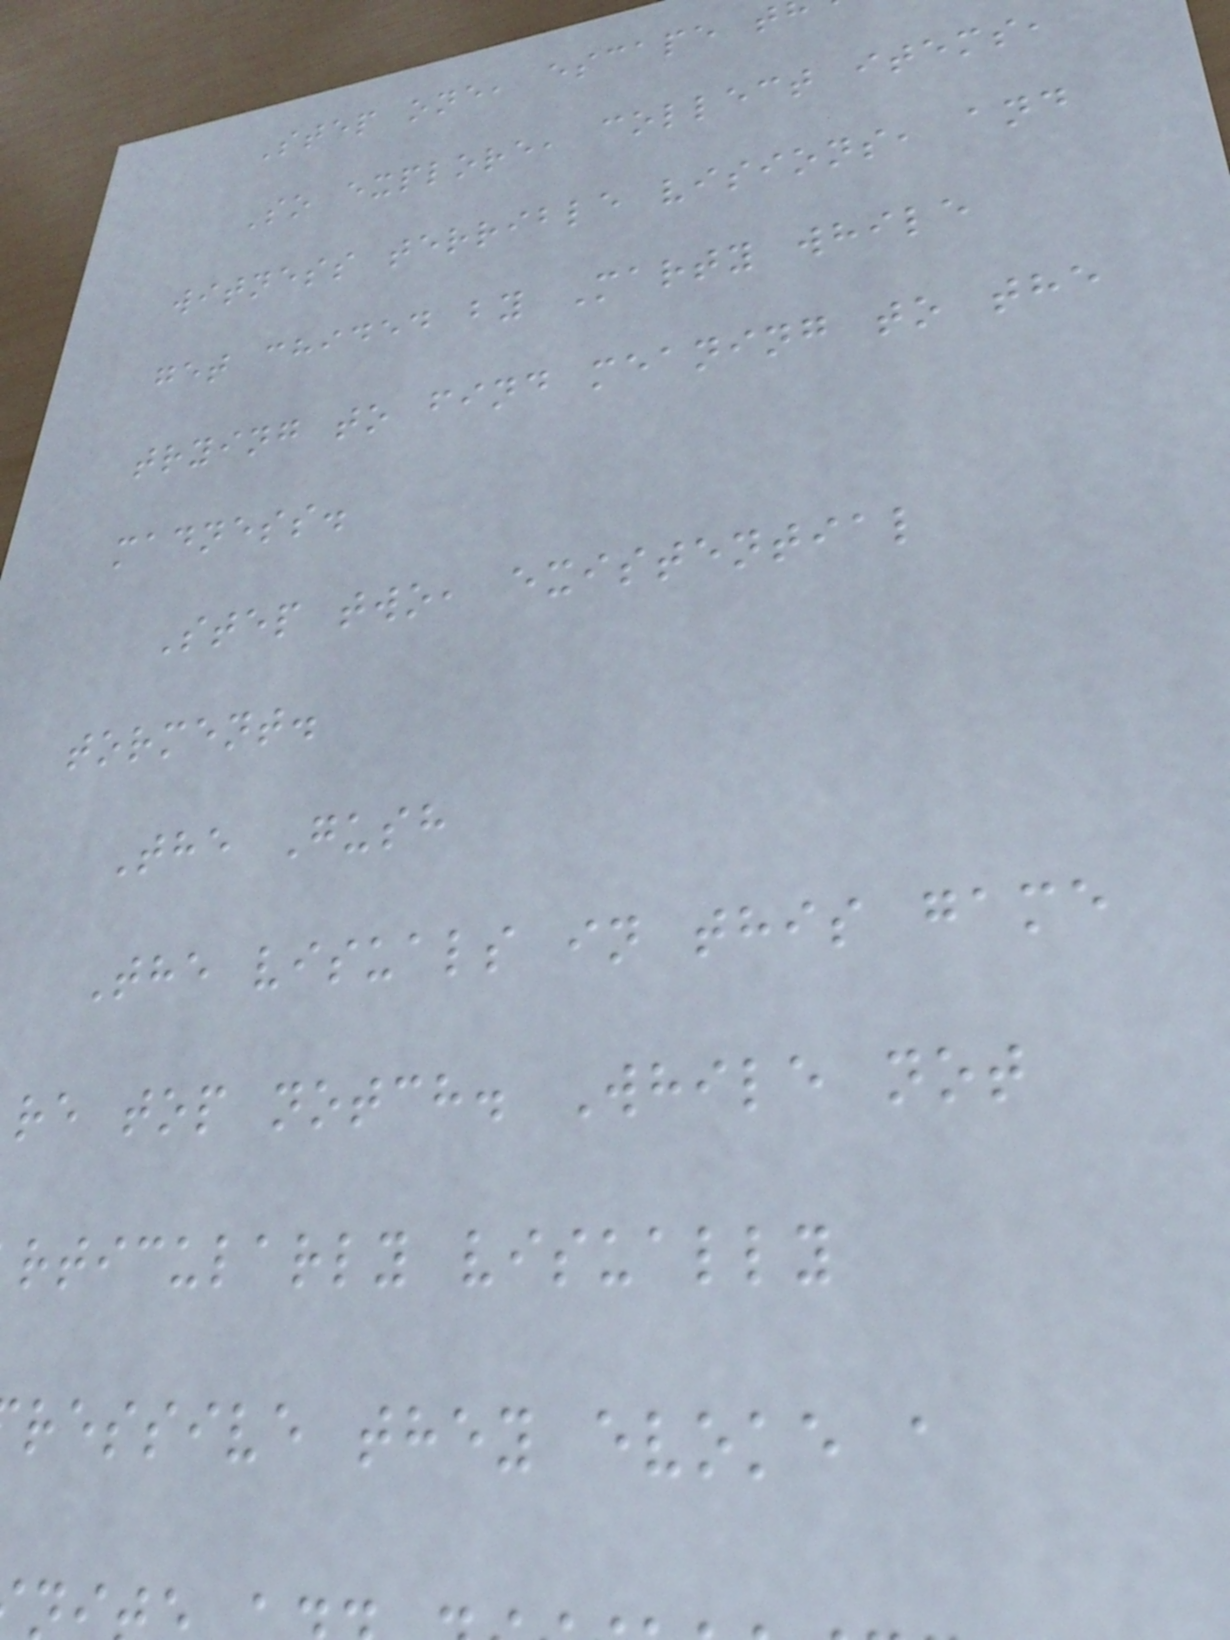Step one, escape t
So explore, collect items,
witness terrible visions, and
get chided by Marty while
trying to find meaning to the
madness.
Step two, existential
torment.
The Gush
The visuals in this game
re top notch. While not
rticularly visually
ressive they evoke a
